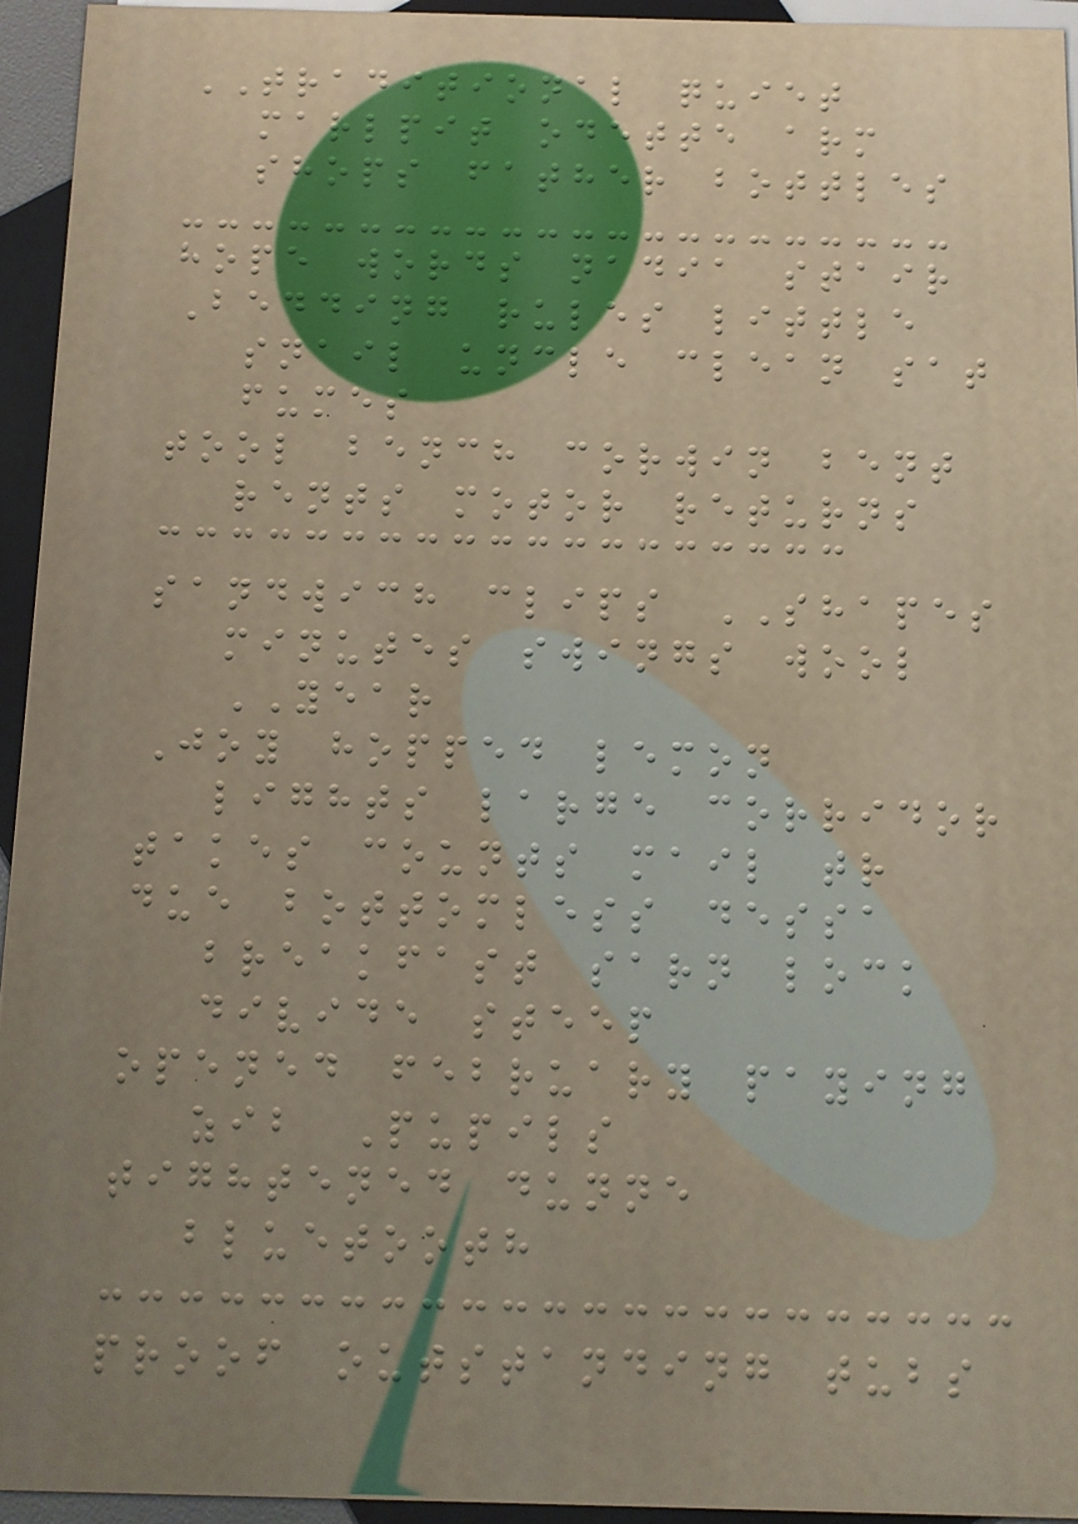TRADITIONAL quiet
marlpit odette arm
shops father bottles
hope words nadia stair
Bedding rules little
snail uncle clean sat
fumes
tool bench corwin bent
rents motor returns
sandwich clips SHAPES
minutes swings wool
YEAR
Joy hopped lemon
lights large corridor
takes counts mail tr
due bottomless dessa
breakfast sarn lock
divide steep
opened february paying
zib Pupils
tightened dunne
bluetooth
proof outstanding tubs
